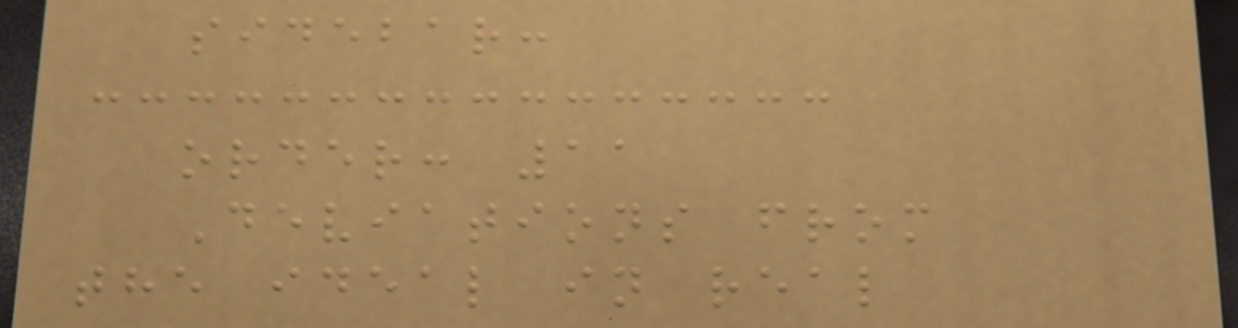sidebar:
order: 11
Deviations from
the ideal in real
